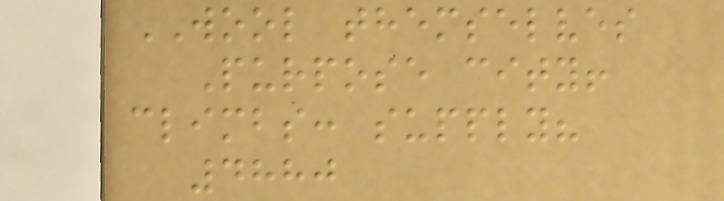WOOL themselves
Purpose city!
climbs: supply?
4880
